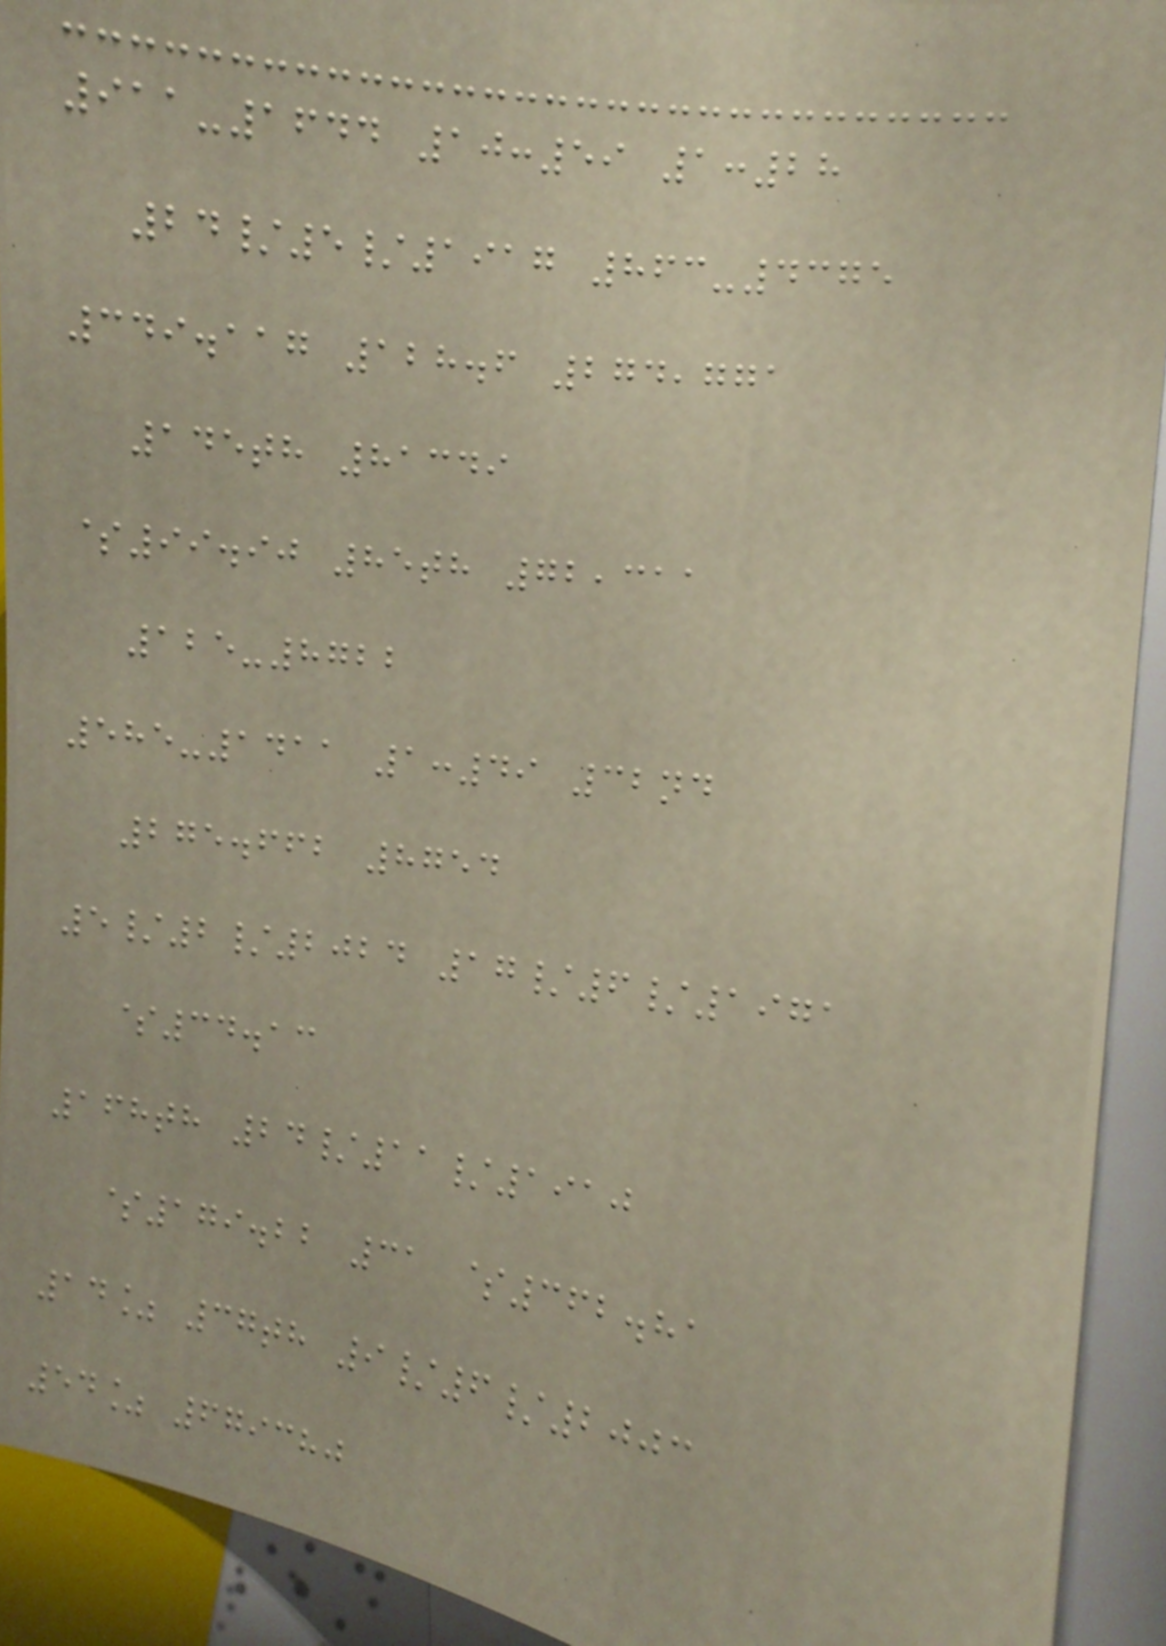911-1644 10:59 1:28
24/5/1917 863-4375
349.117 128.6 274,771
145th 81349
$99.90 85th 72,311
125-8722
585-1411 1:49 32nd
275.662 8754
5/2/2024 17/6/1971
$34.13
168th 24/11/1910
$179.22 31 $362.81
14% 37th 9/6/2003
54% 679380
